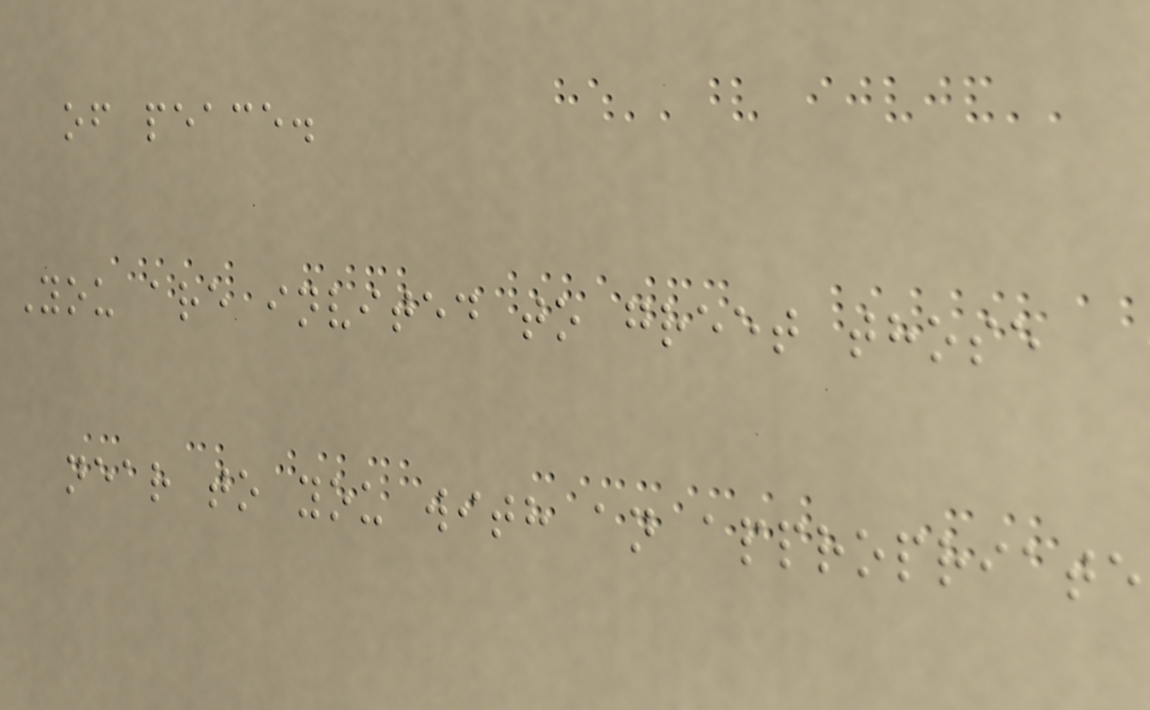of peace.
You are invited to greet those
near to you with an appropriate
